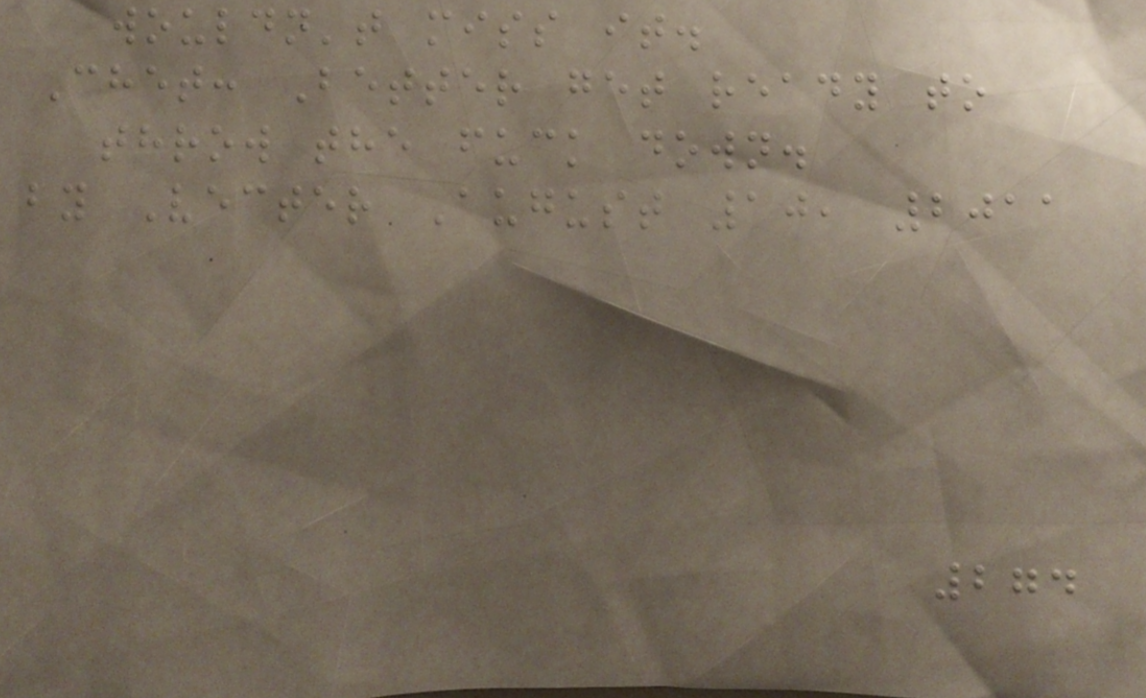wouldn't miss it.
Chet: Better get ready to
throw the fuck down.
by Vecter August 10, 2011
274
